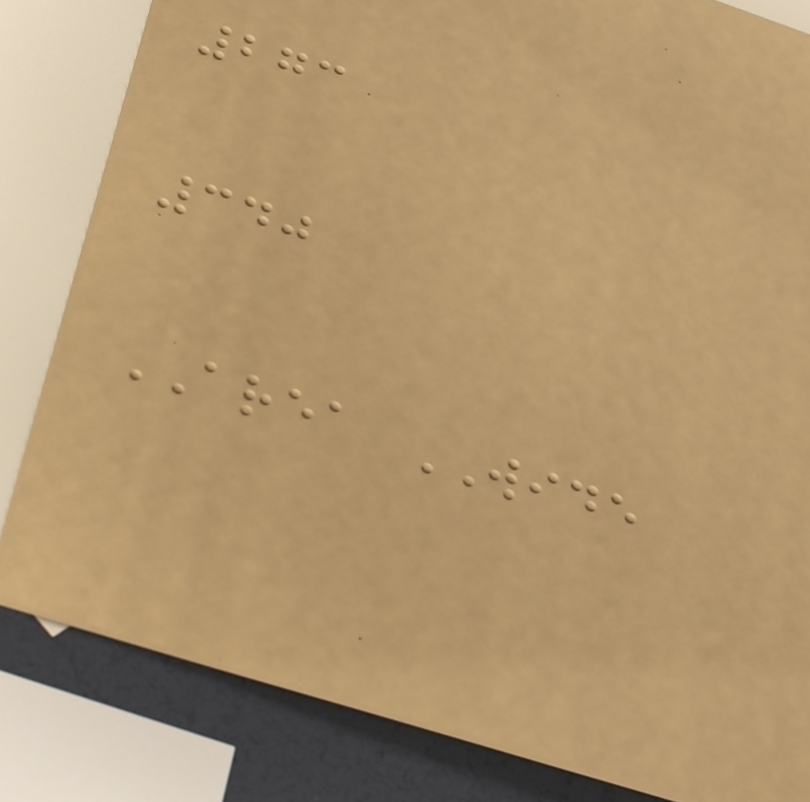273
340
AREA WIDE
